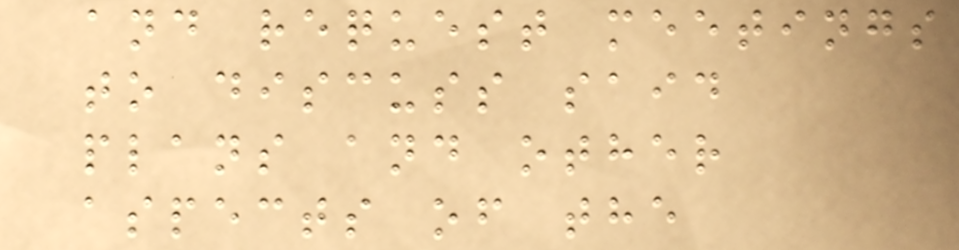and request meetings
to discuss said
plans and other
aspects of the
